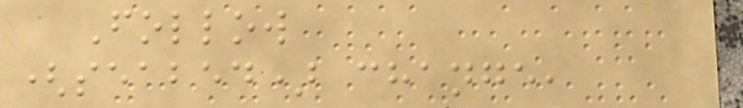Follow
(seabed) change,
